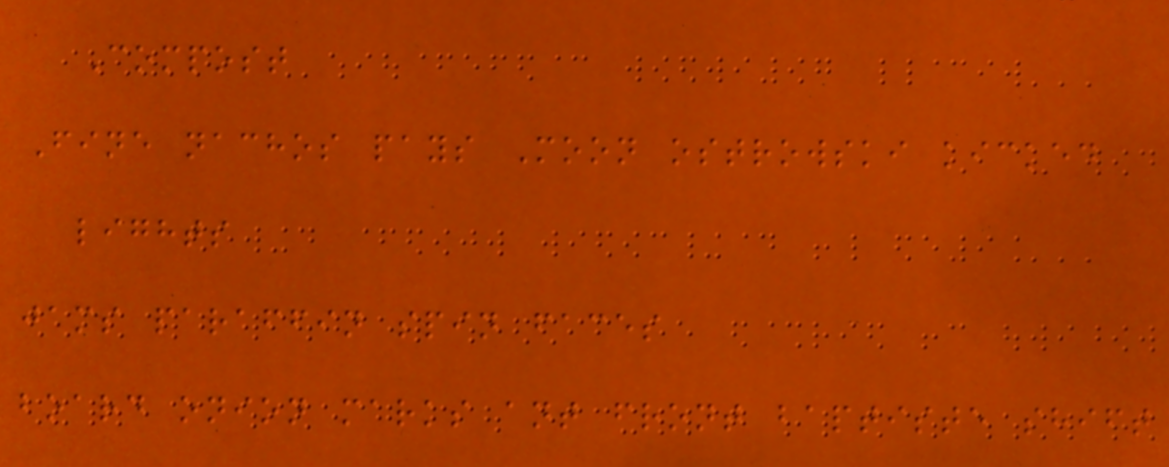Compost
Fine nachos pays Moon ostrowski kicked
lights
jams paraffin spin faces
board onion marks ant front baptiste shift
